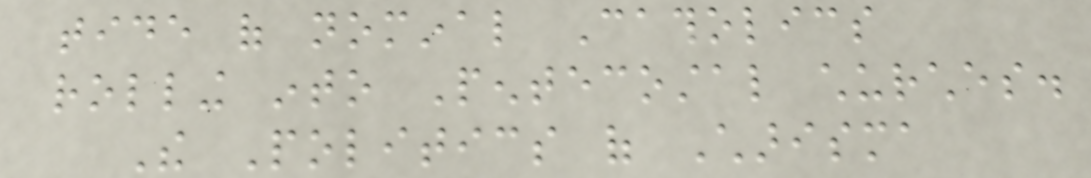tide of nominal Catholics
rolling into Pentecostal churches.
The Politics of Charisma
